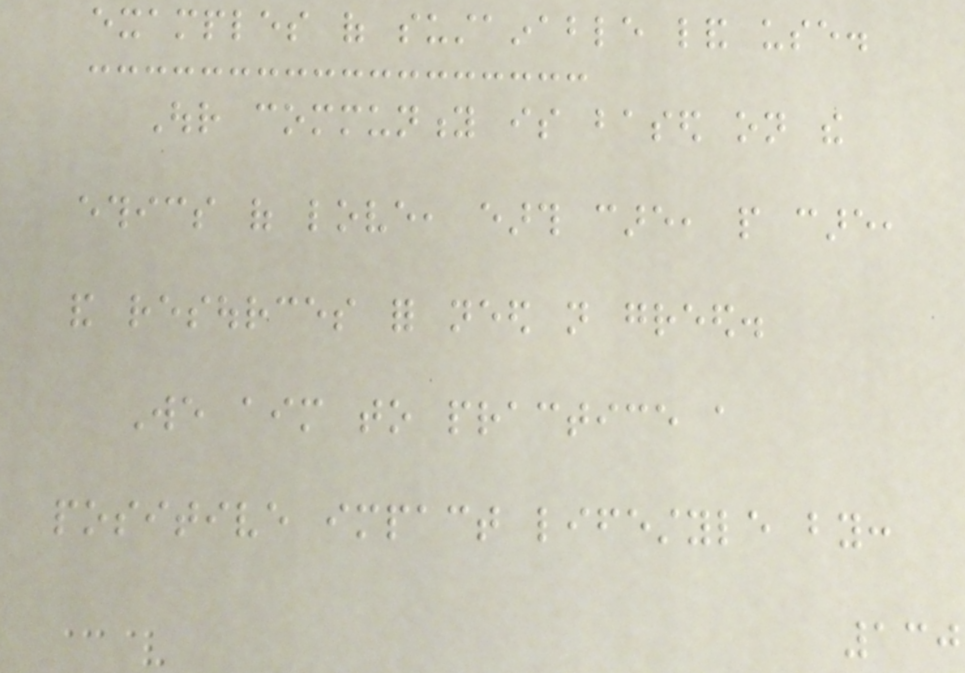examples of sustainable land use.
Our community is based on the
ethics of love, earth care, people care,
and resources for need not greed.
We aim to practice a
positive impact lifestyle by:
130
